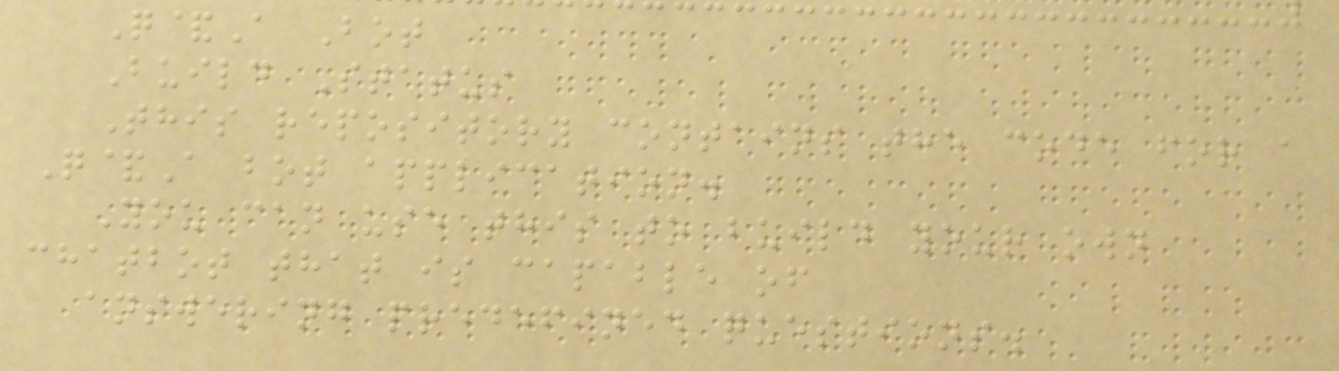Q&A Bot
Build Status
This repository contains the code for a
Q&A bot application.
You can use this to build your own
chatbot that is capable of
answering predefined questions.
